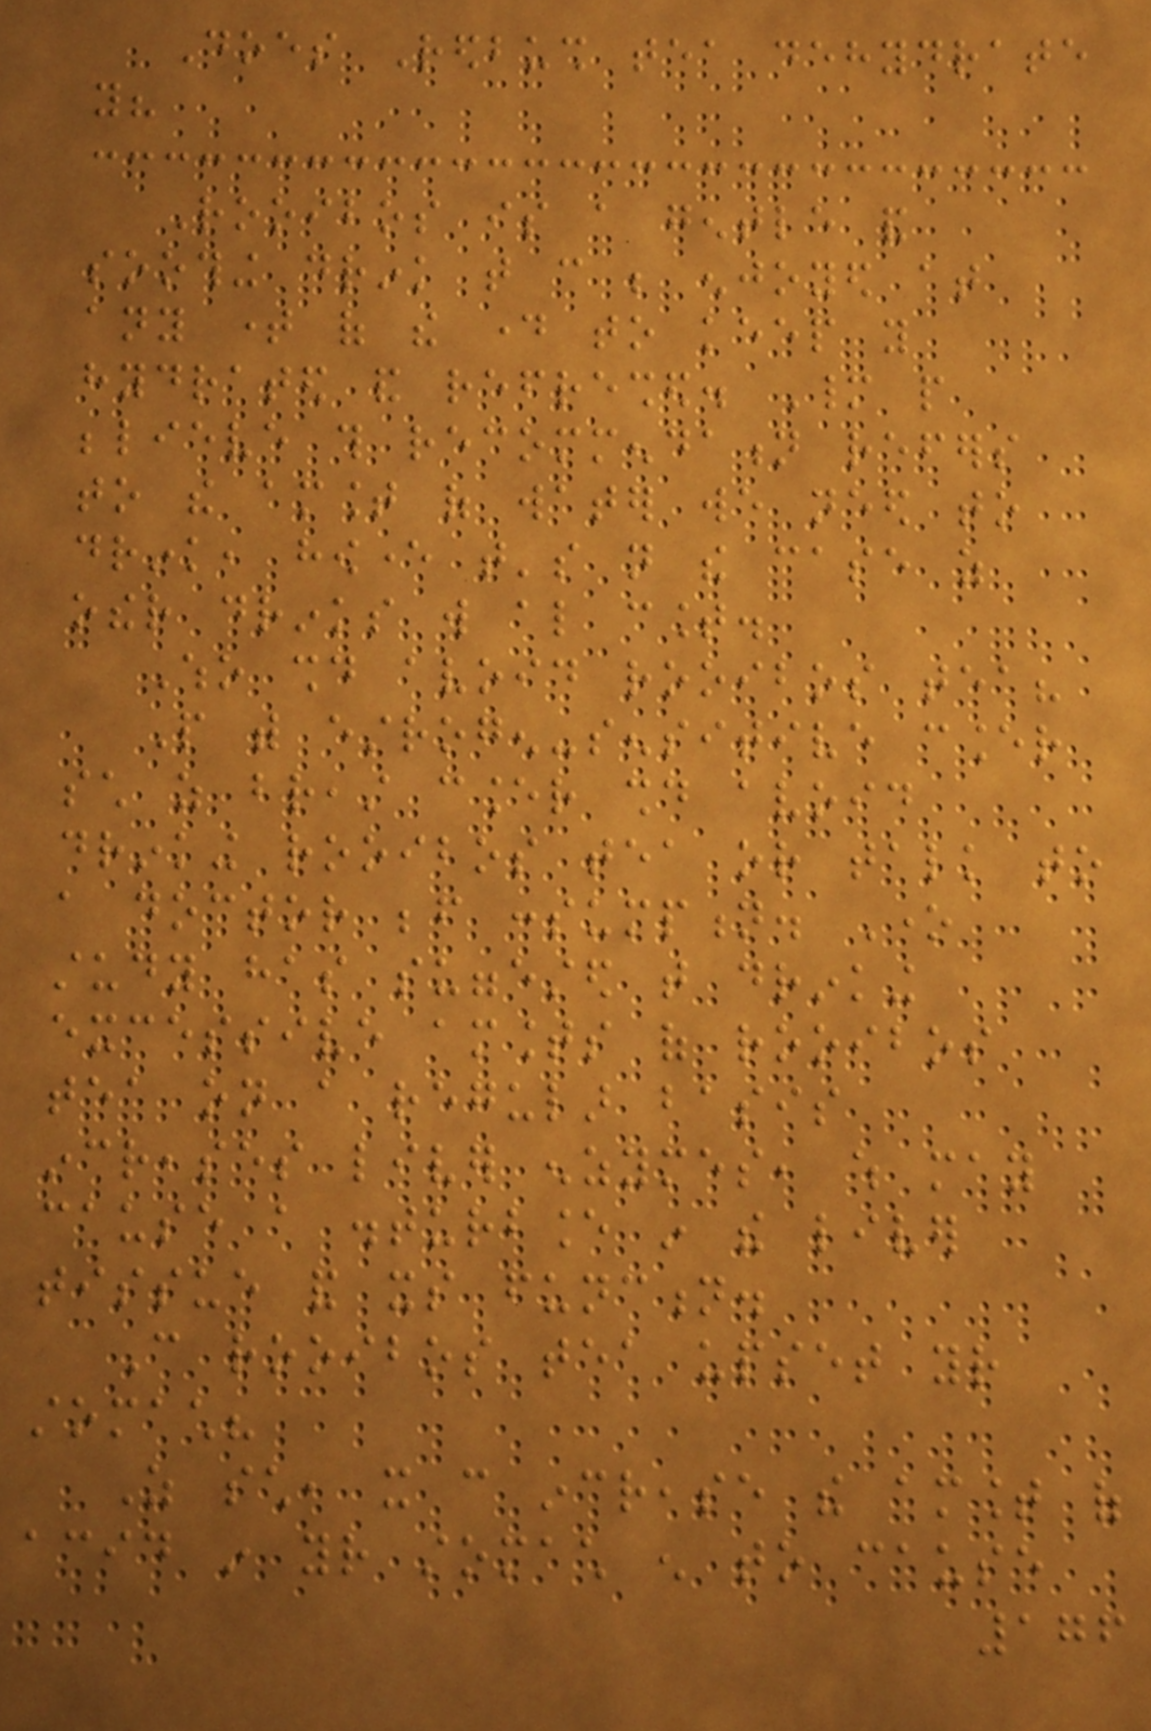Does Redbush tea dehydrate
you?
Rooibos is a gentle and
soothing drink that can be enjoyed at
any time of the day to keep you
hydrated and refreshed. Many people
believe this recommendation refers
to the amount of water we need to
drink, however that's not the case as
other drinks will also count.
Who should avoid rooibos tea?
People with estrogen-sensitive cancer
such as breast cancer should avoid
drinking rooibos tea or talk to
a doctor before consumption. One
study has suggested that drinking
excessive amounts of rooibos
tea on a regular basis
increases liver enzymes, which may
cause a disturbance in the liver
tissue and its function.
Can rooibos tea upset your
stomach?
As such, it can increase the amount of
acid in your stomach enough to cause
176
